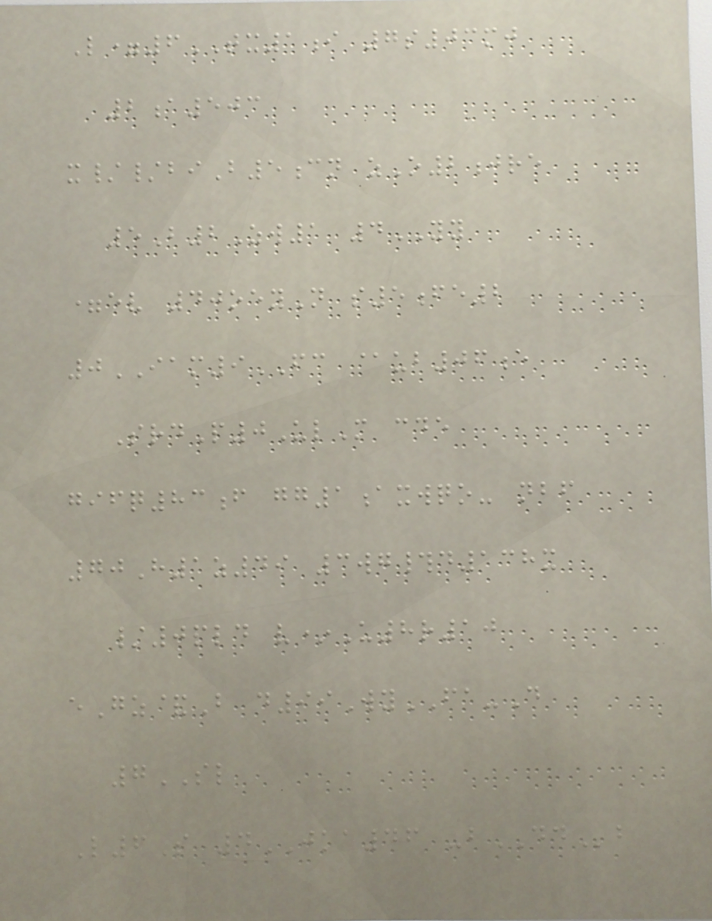L=6TX1i 7s03mj
2a503
x//biB5cn zO2jre
5B2Zw1 4YY
=ev 40oeyN s5fe2
0IAM9FC @ub06e
SrdP0UlM cde
gifq83f gg1axwqo- nbf
70H1z49 3wg#d138x
/0pld v*U8r10
eGz&B d99WyFA-D
7SL
L6S 4JKA46 -bDDb
